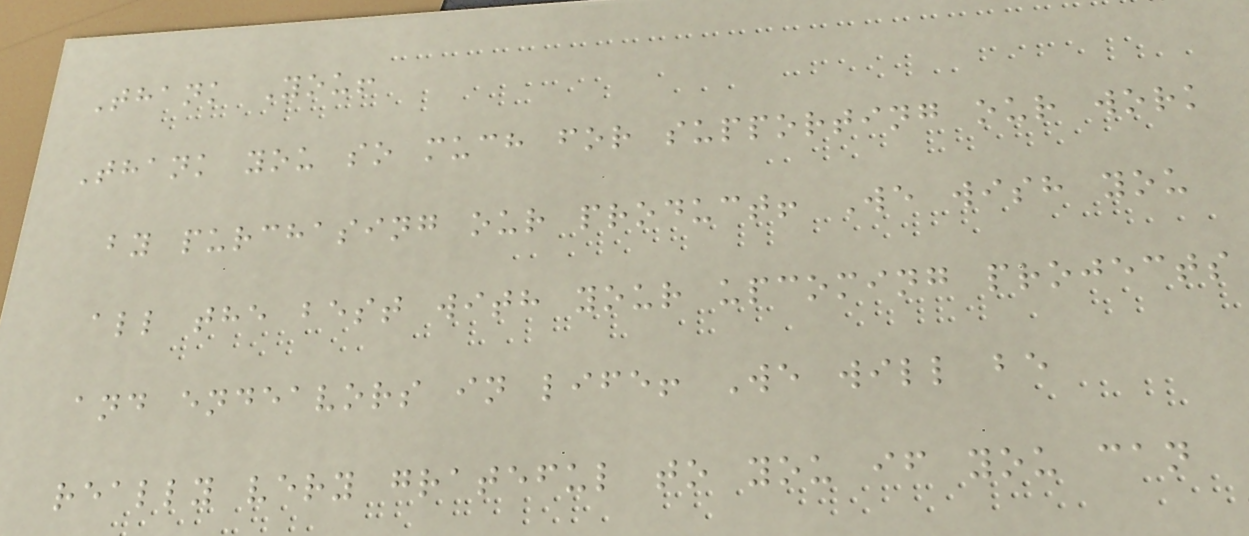Thank You!
Thank you so much for supporting our work
by purchasing our product! We wish you
all the best with your upcoming projects
and endeavors in life! We will be
really very grateful to you if you can
